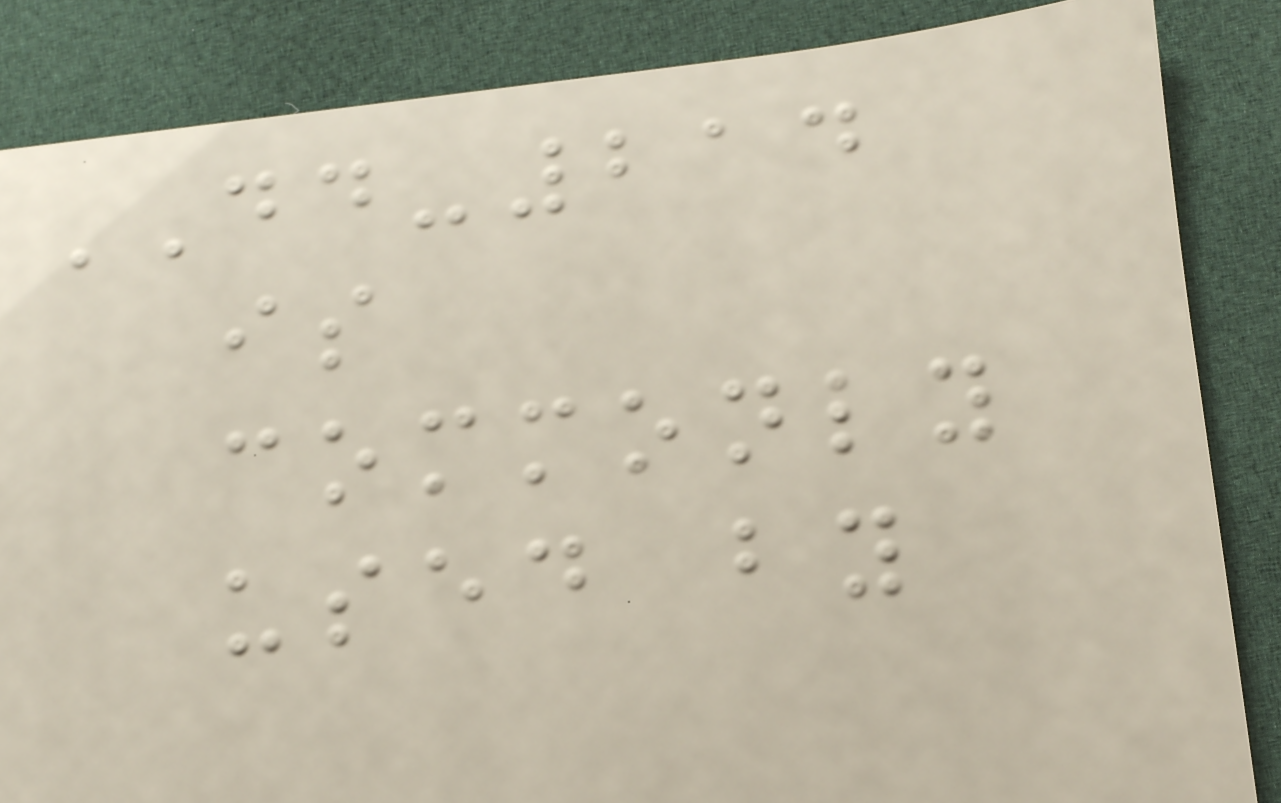DD-214
is
commonly
used by
